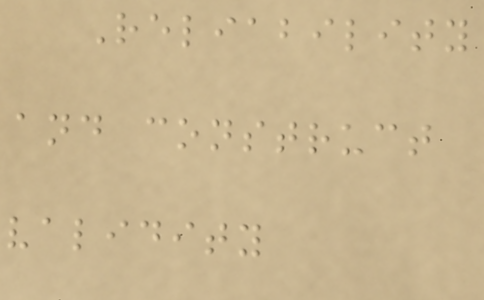Reliability
and construct
validity
